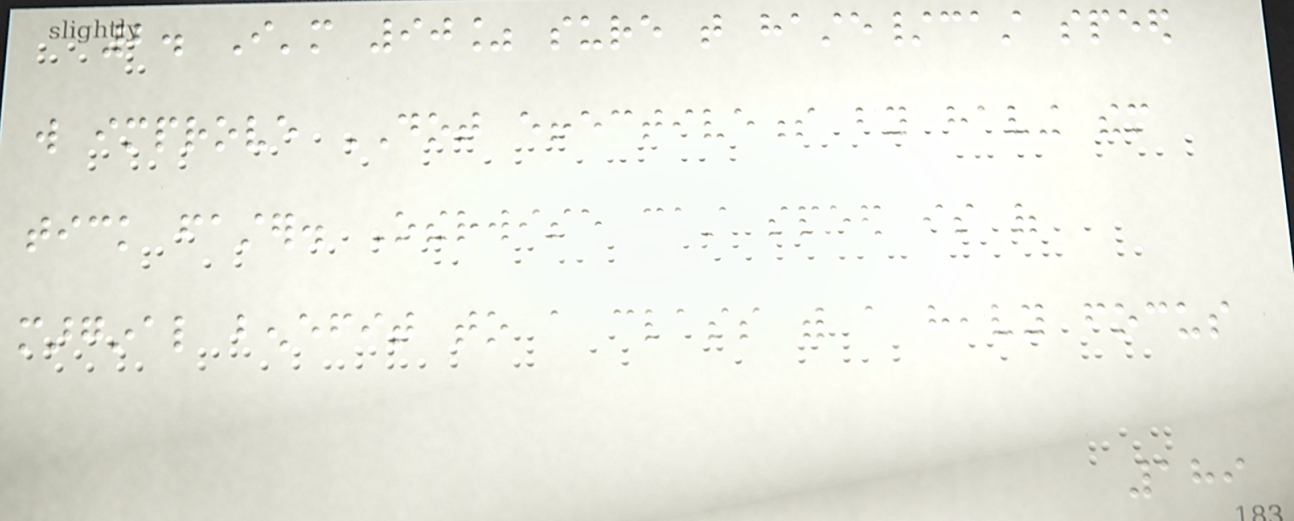2. I'm 90% sure that haste/cast speed
will improve DOT effectiveness by having them
tick faster. Otherwise cast speed is of
marginal benefit to a class with a heavy focus
189
